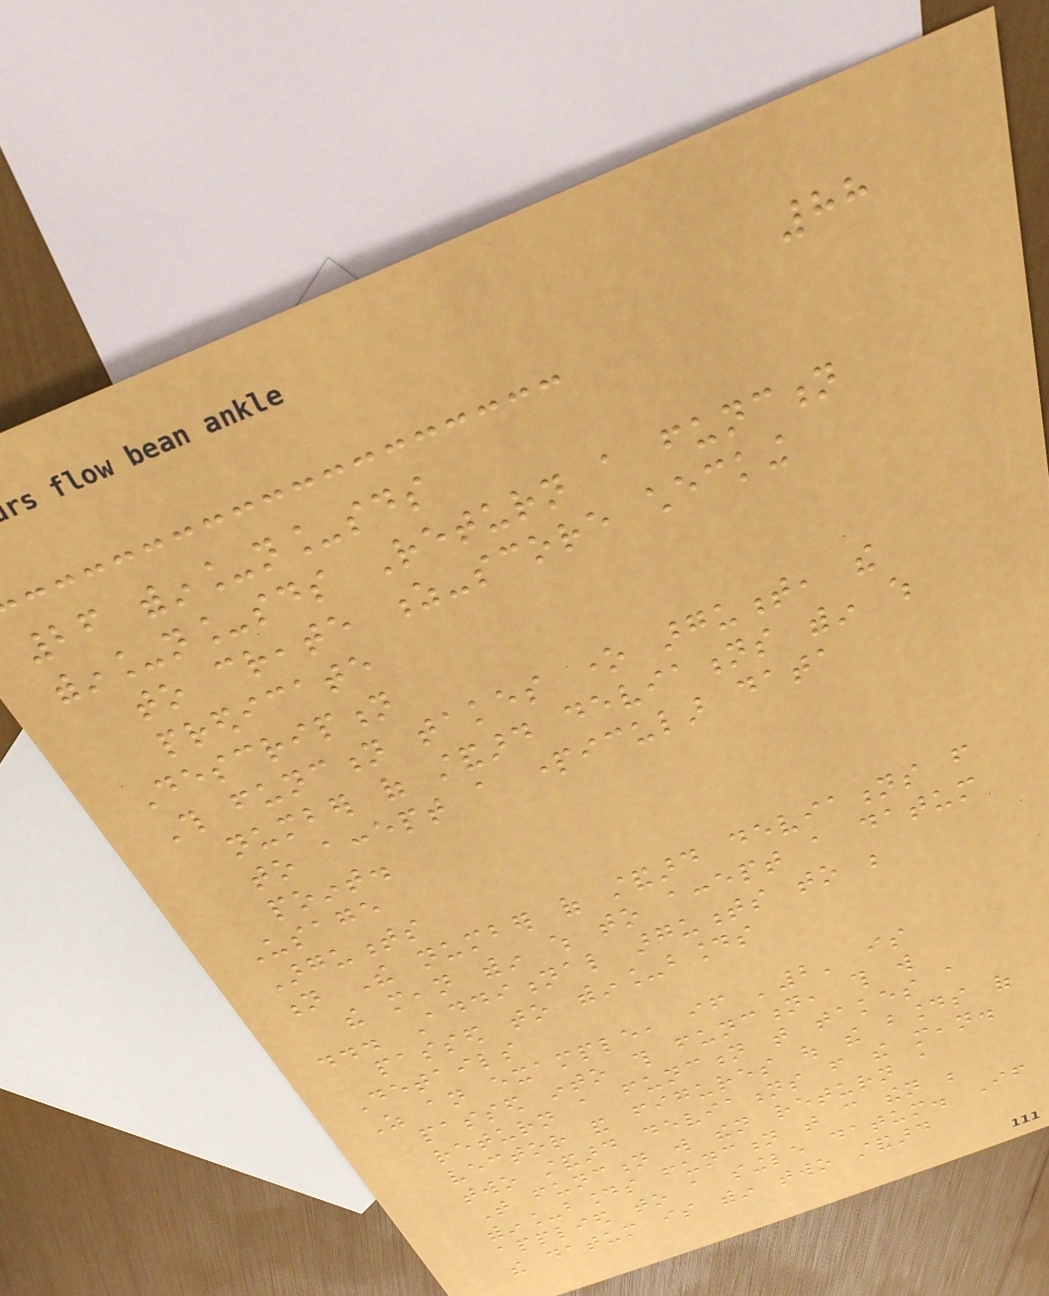88
26 within_n_sds
within_n_sds Return a function
to create z-score checking
predicate
Description
This function takes one argument, the
number of standard deviations within which
to accept a particular data
point.
Usage
Arguments
n The number of standard deviations from
the mean within which to accept a datum
... Additional arguments to be
passed to within_bounds
Details
As an example, if '2' is
passed into this function, this will
return a function that takes a
vector and figures out the bounds of
two standard deviations from the mean.
That function will then return a
within_bounds function that can then be
applied to a single datum. If
the datum is within two standard
